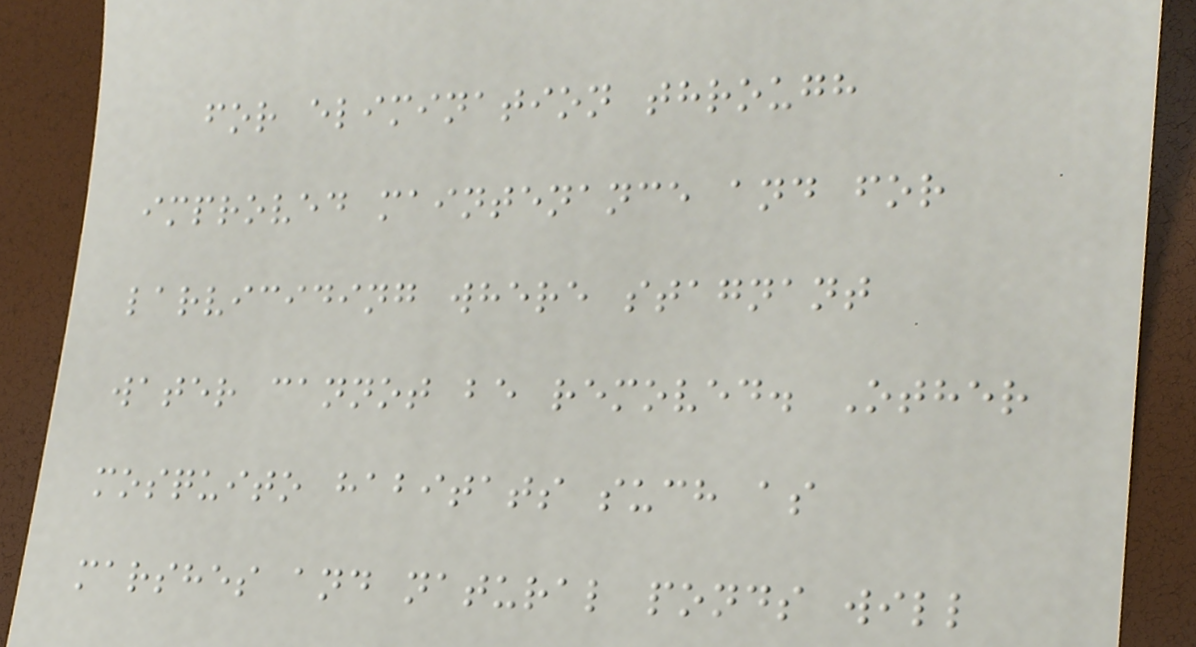for elimination through
improved maintenance and for
larviciding where stagnant
water cannot be removed. Other
mosquito habitats such as
marshes and natural ponds will
